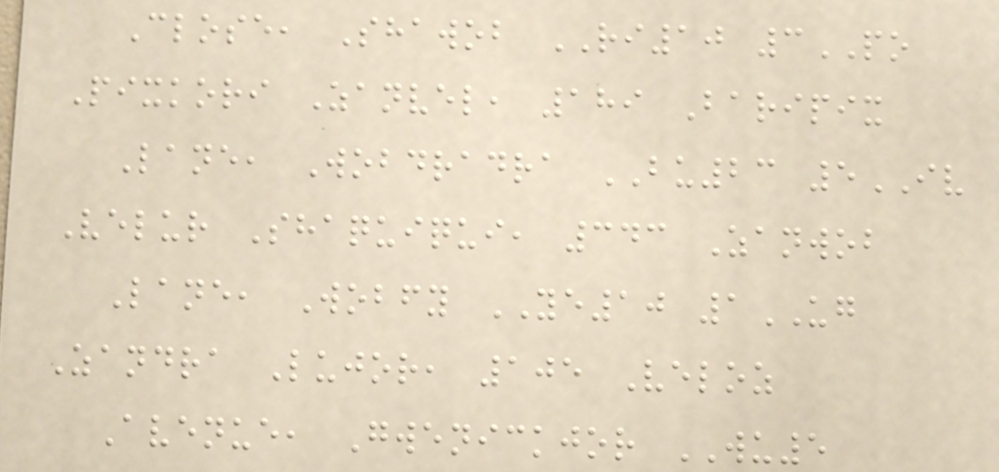Close, Shawob RI10 3PO
Pixkori Zanvel, 189 Baripix
Lane, Wobdradra BU23 5IV
Velur Shaquiqui, 343 Zanwob
Lane, Wobfy YE10 1UG
Zandra Lujor, 105 Veloz
Avenue, Gwenickjor WU5
